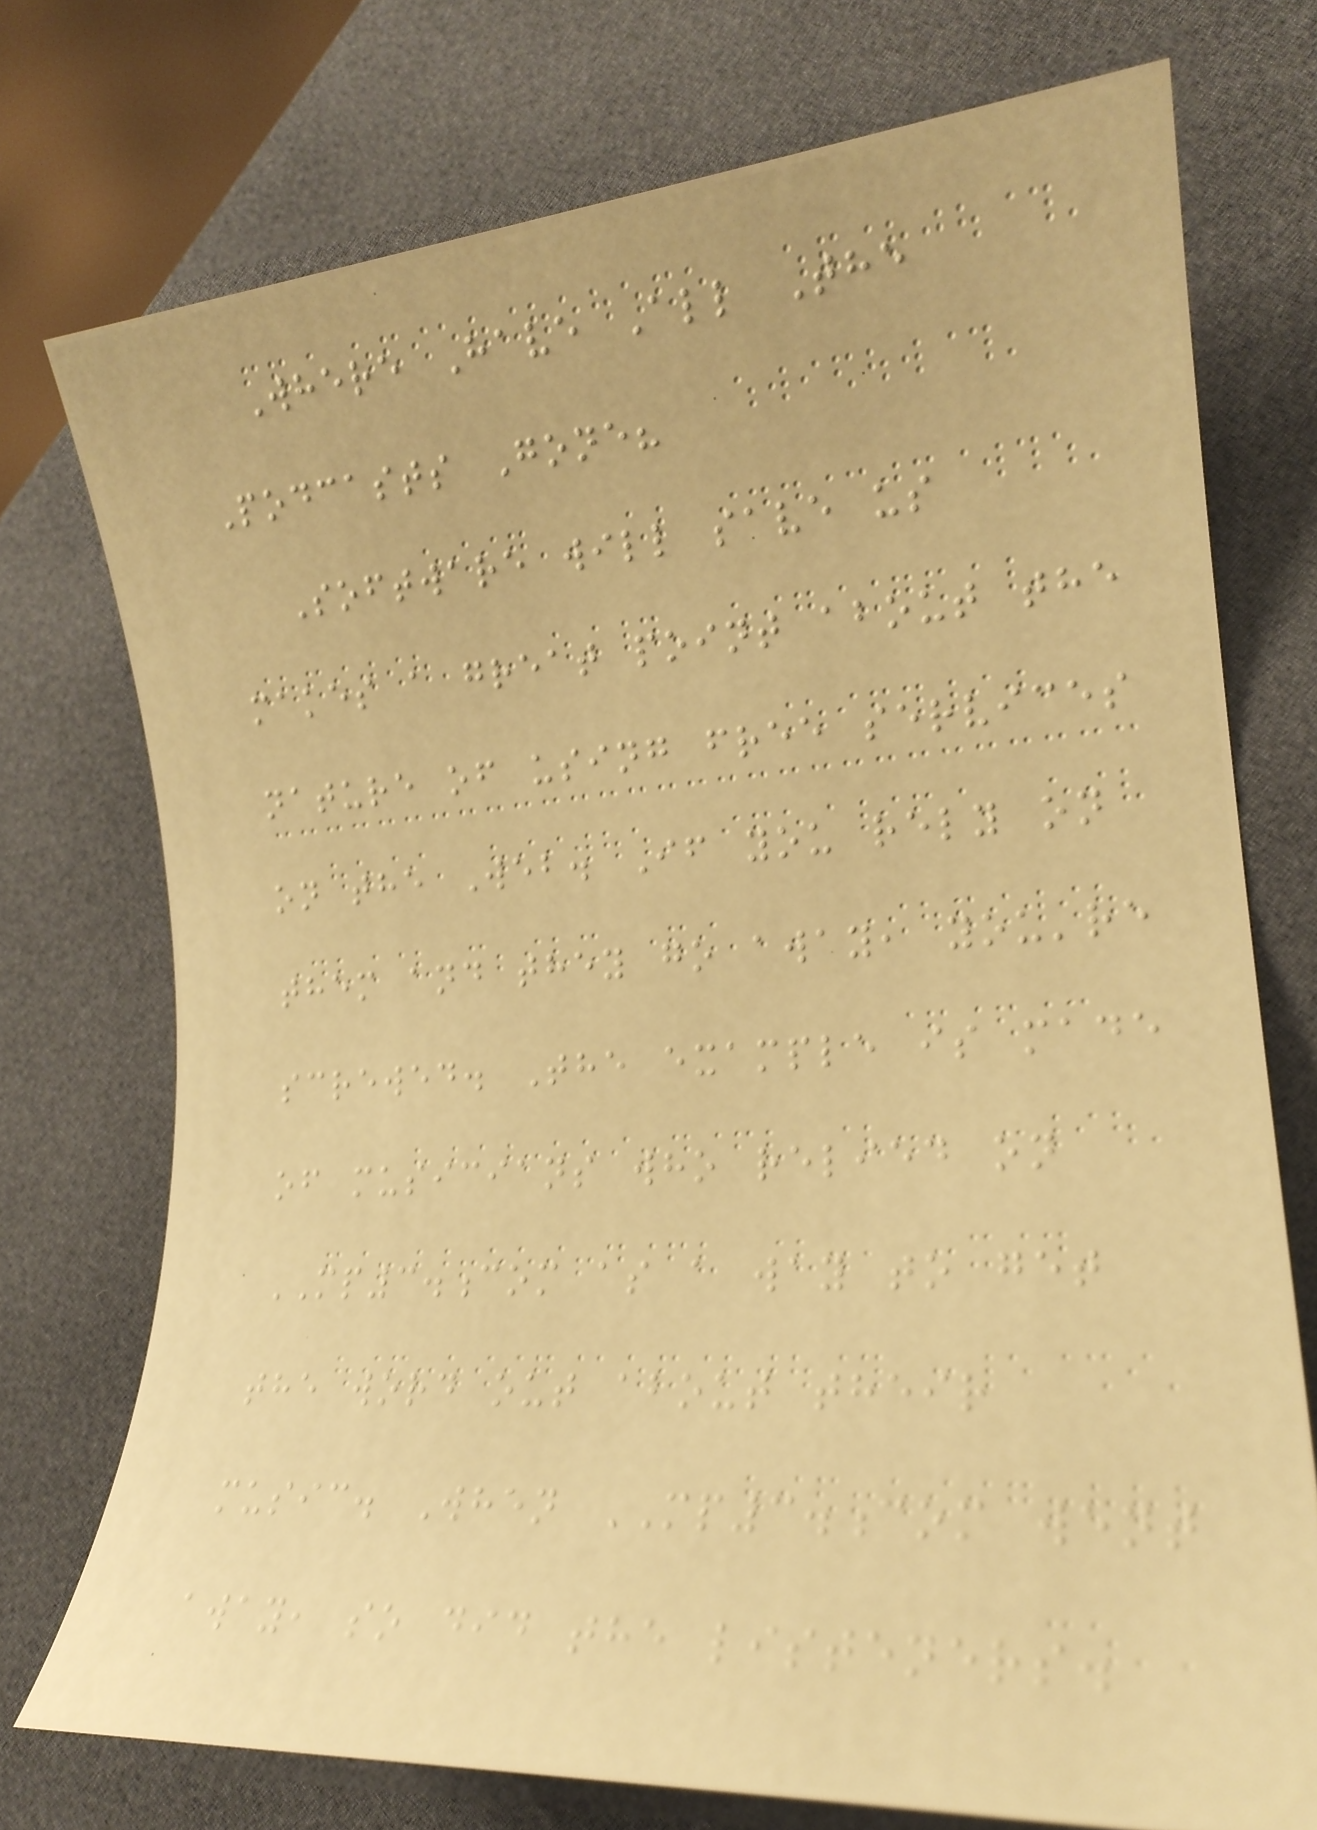Where Have All The
Podcasts Gone?
Software will save us
makes a great point about the
nature of using free services
on the Web. If you rely on
them and they go away, you're
screwed. The example is made
of musicians who relied on
MP3.com as a way to get
the word out about their
music. When MP3.com went
away, so did the listeners.
